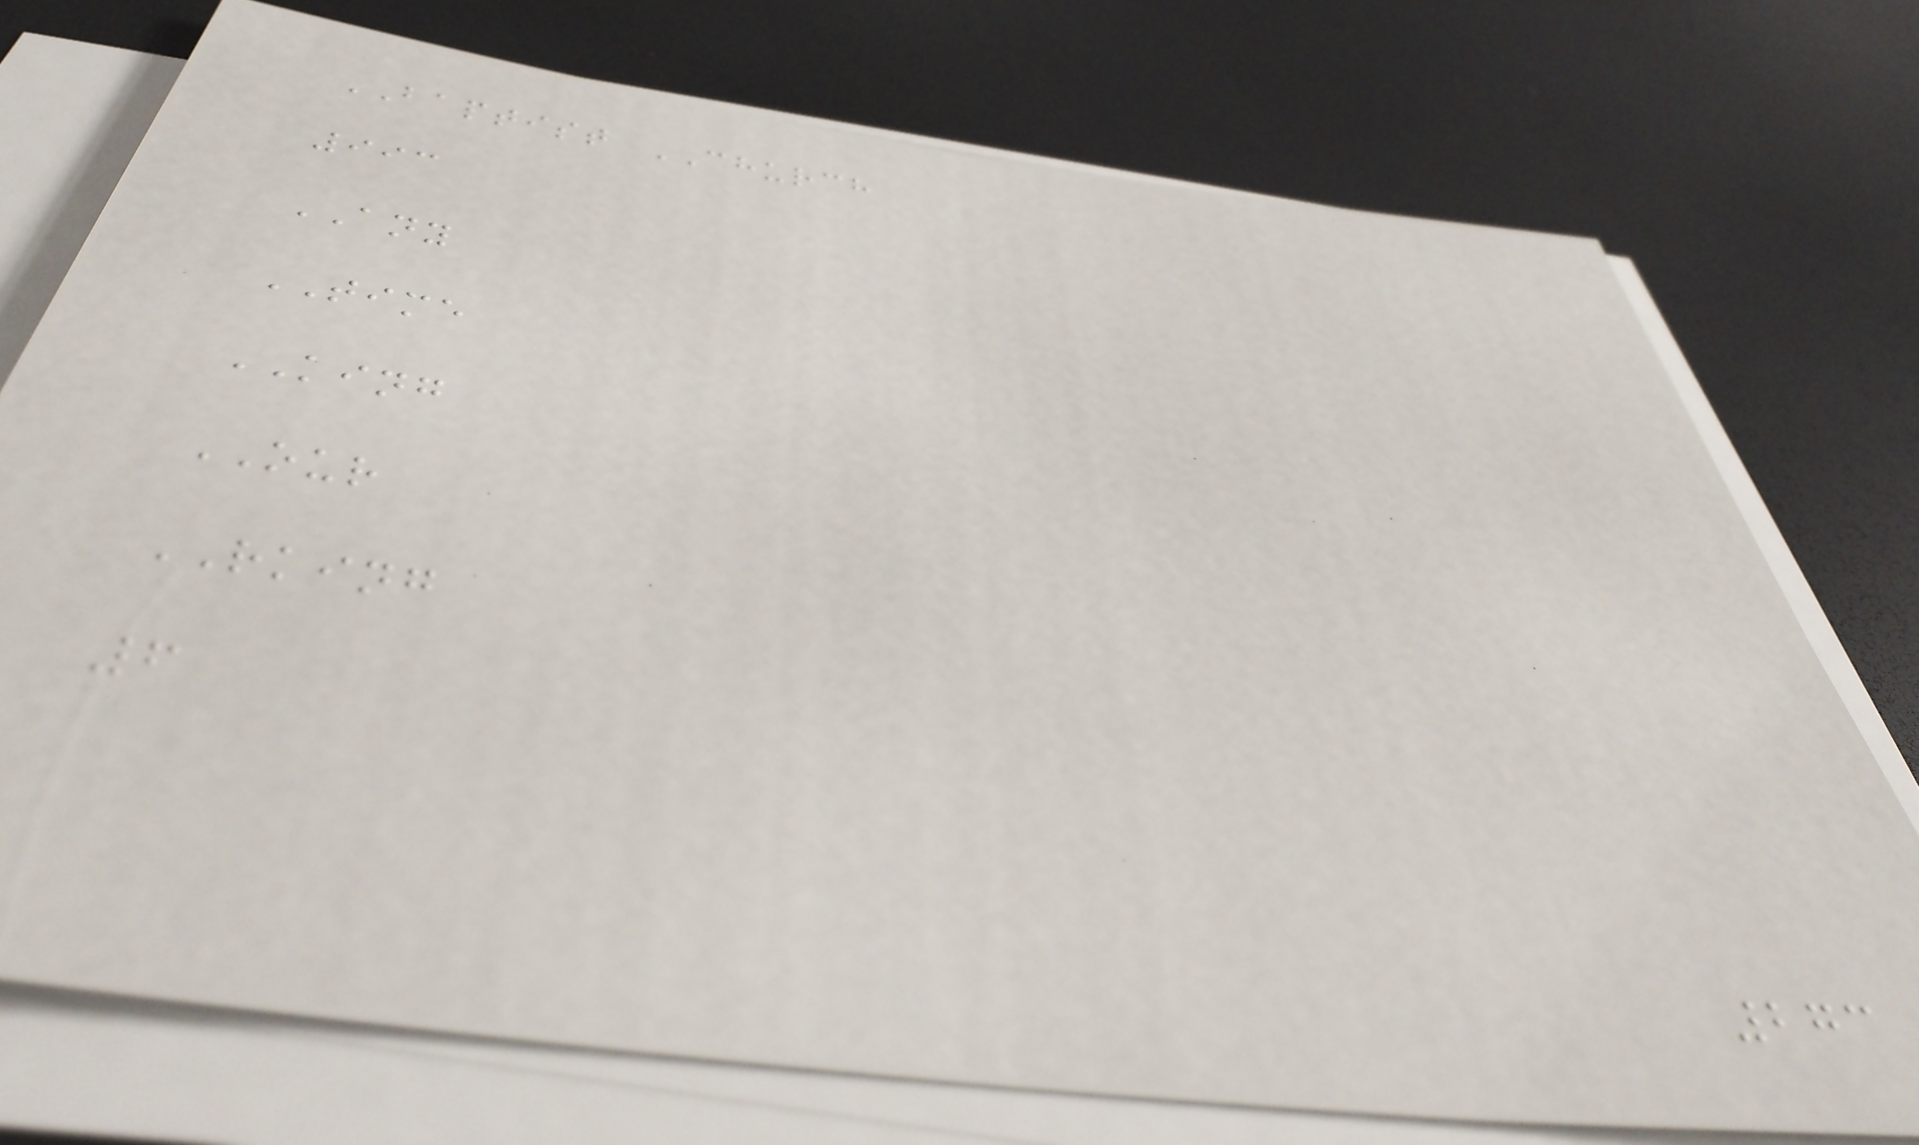BAPTIST CHURCH
993
ANY
TIME
KING
OUR
RKING
6
273
